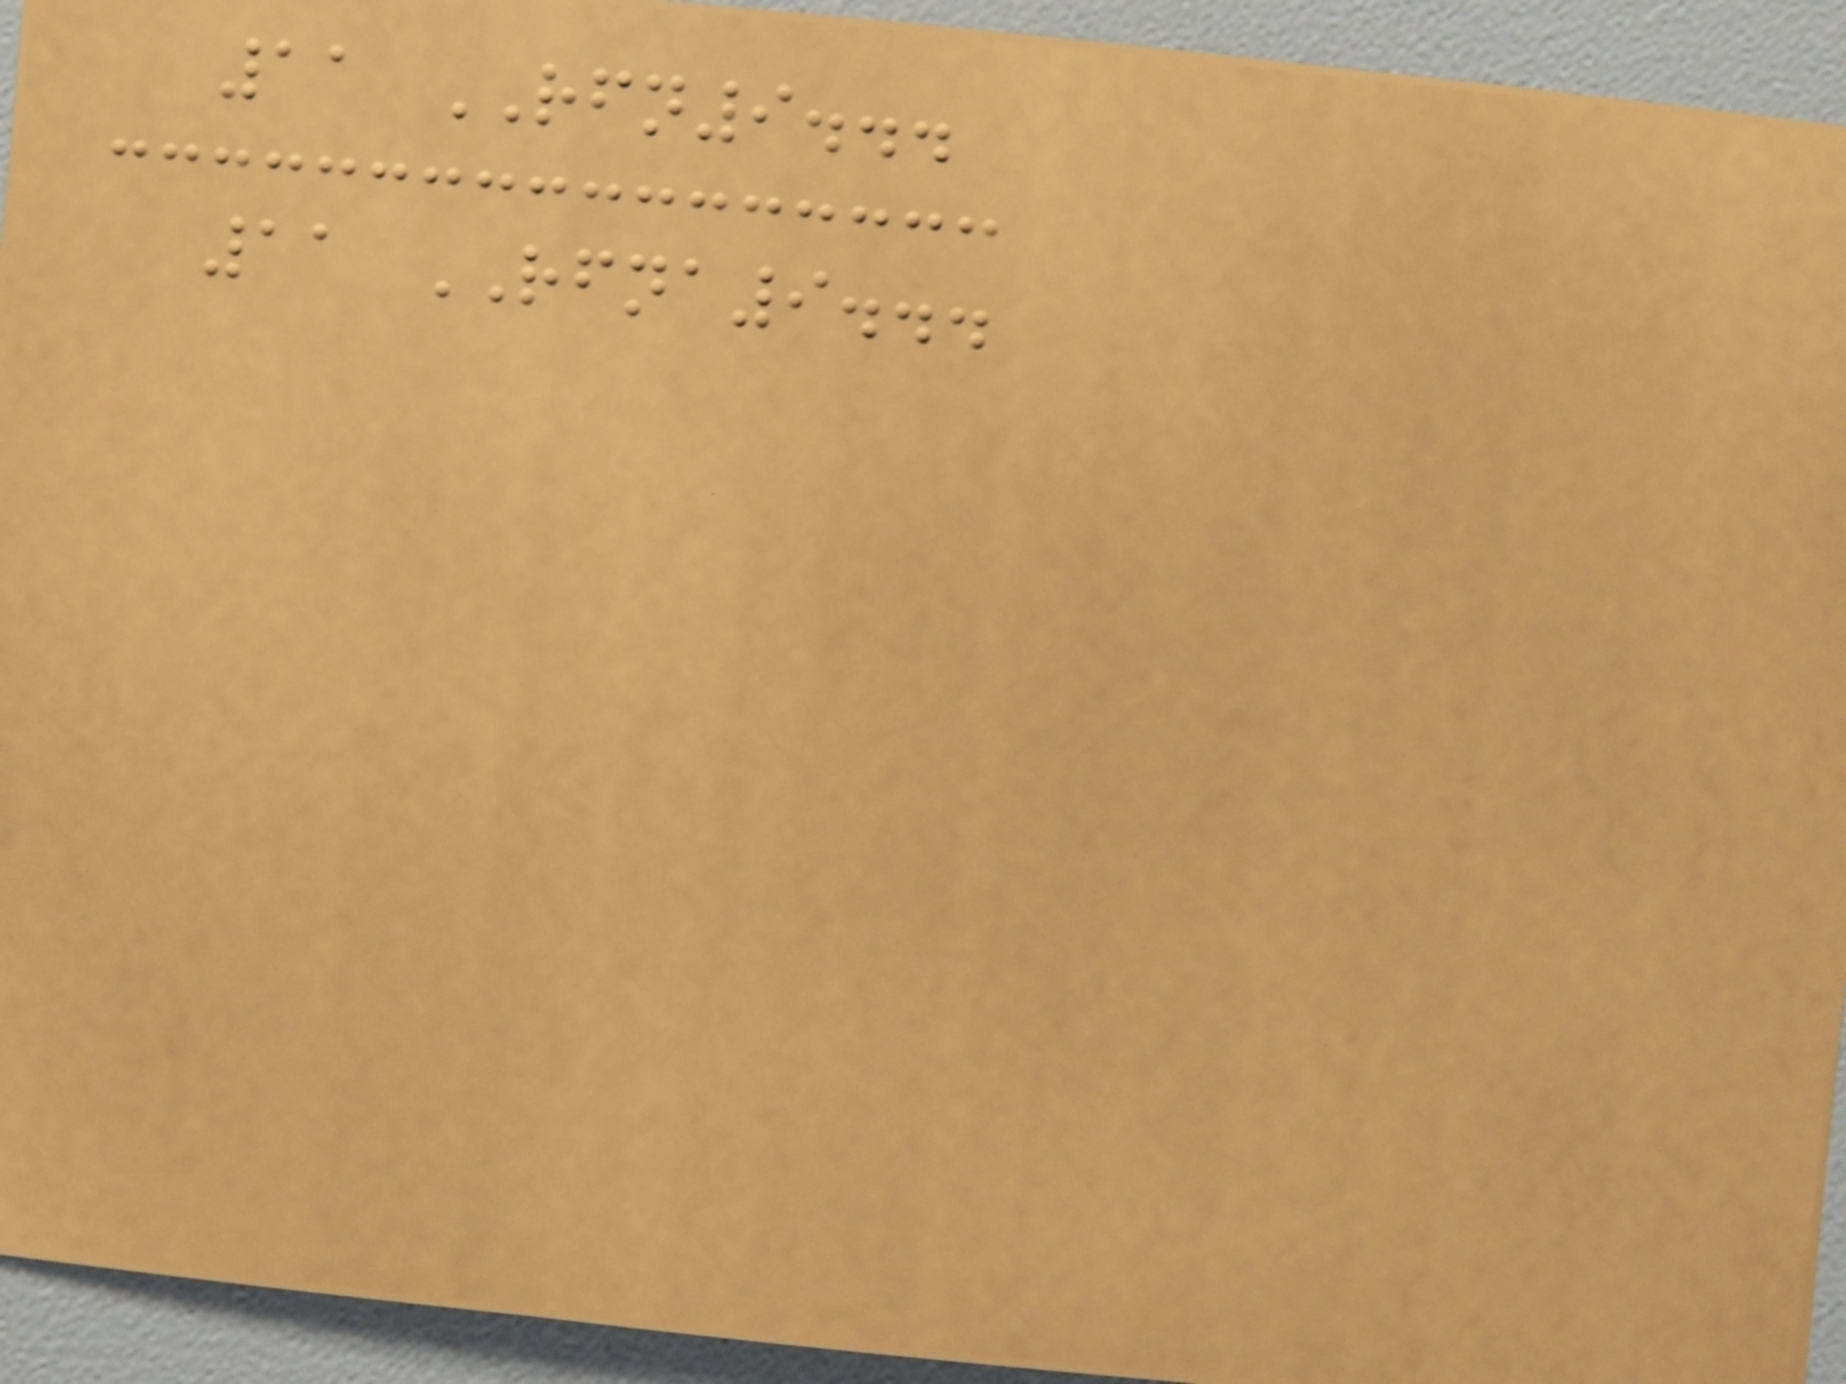11 RFN9...
11 RFNA9...
